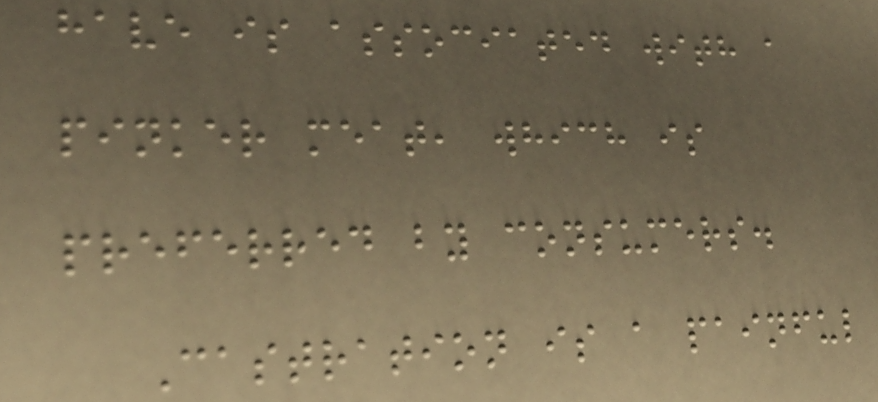have is associated with a
pinker meat, which is
preferred by consumers.
Castration is a painful
